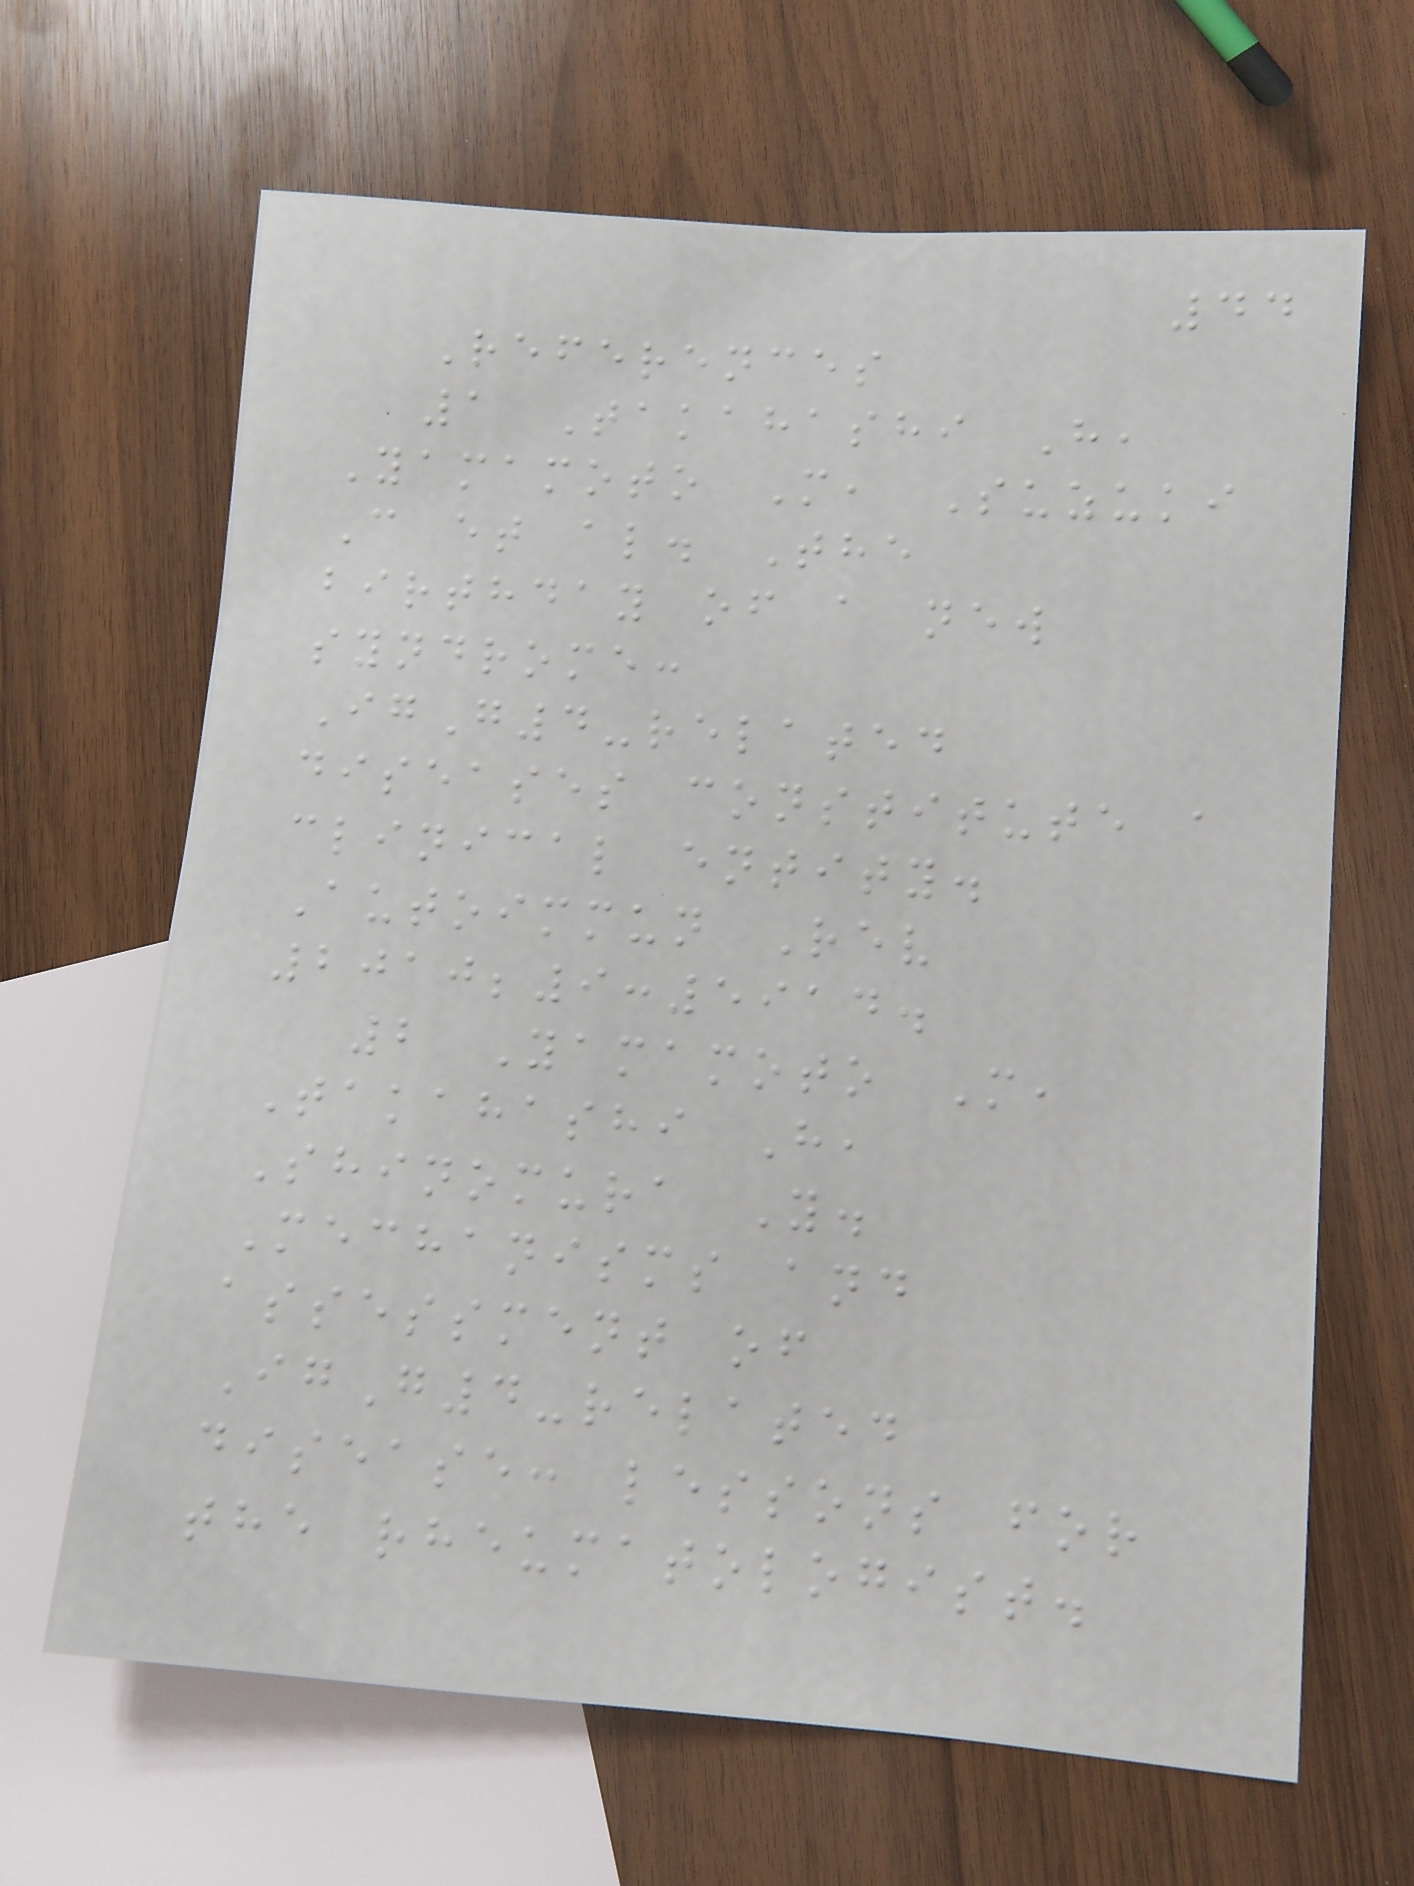44
References
1 Takahashi H,
Yamamoto M, Suzuki
C et al. The
birthday of a new
syndrome:
IgG4-related
diseases constitute a
clinical entity.
Autoimmun Rev
2010;9:5914.
2 Yamamoto M,
Takahashi H,
Shinomura Y.
Mechanisms and
assessment of
IgG4-related
disease: lessons for
the rheumatologist.
